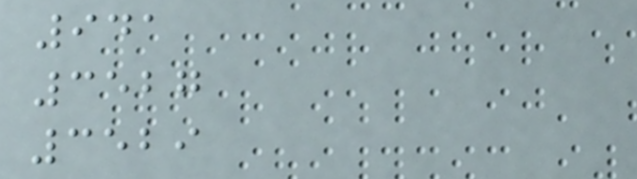941
3527
3529
